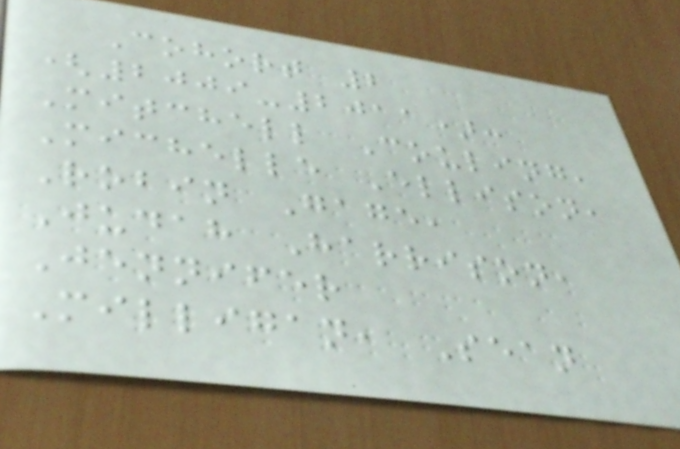Cohort 2
(2009-2011):
Mitchell Couling,
Michelle Ellison,
Robin Gage,
Judah Harrison,
Jennifer
Milligan, Sean
